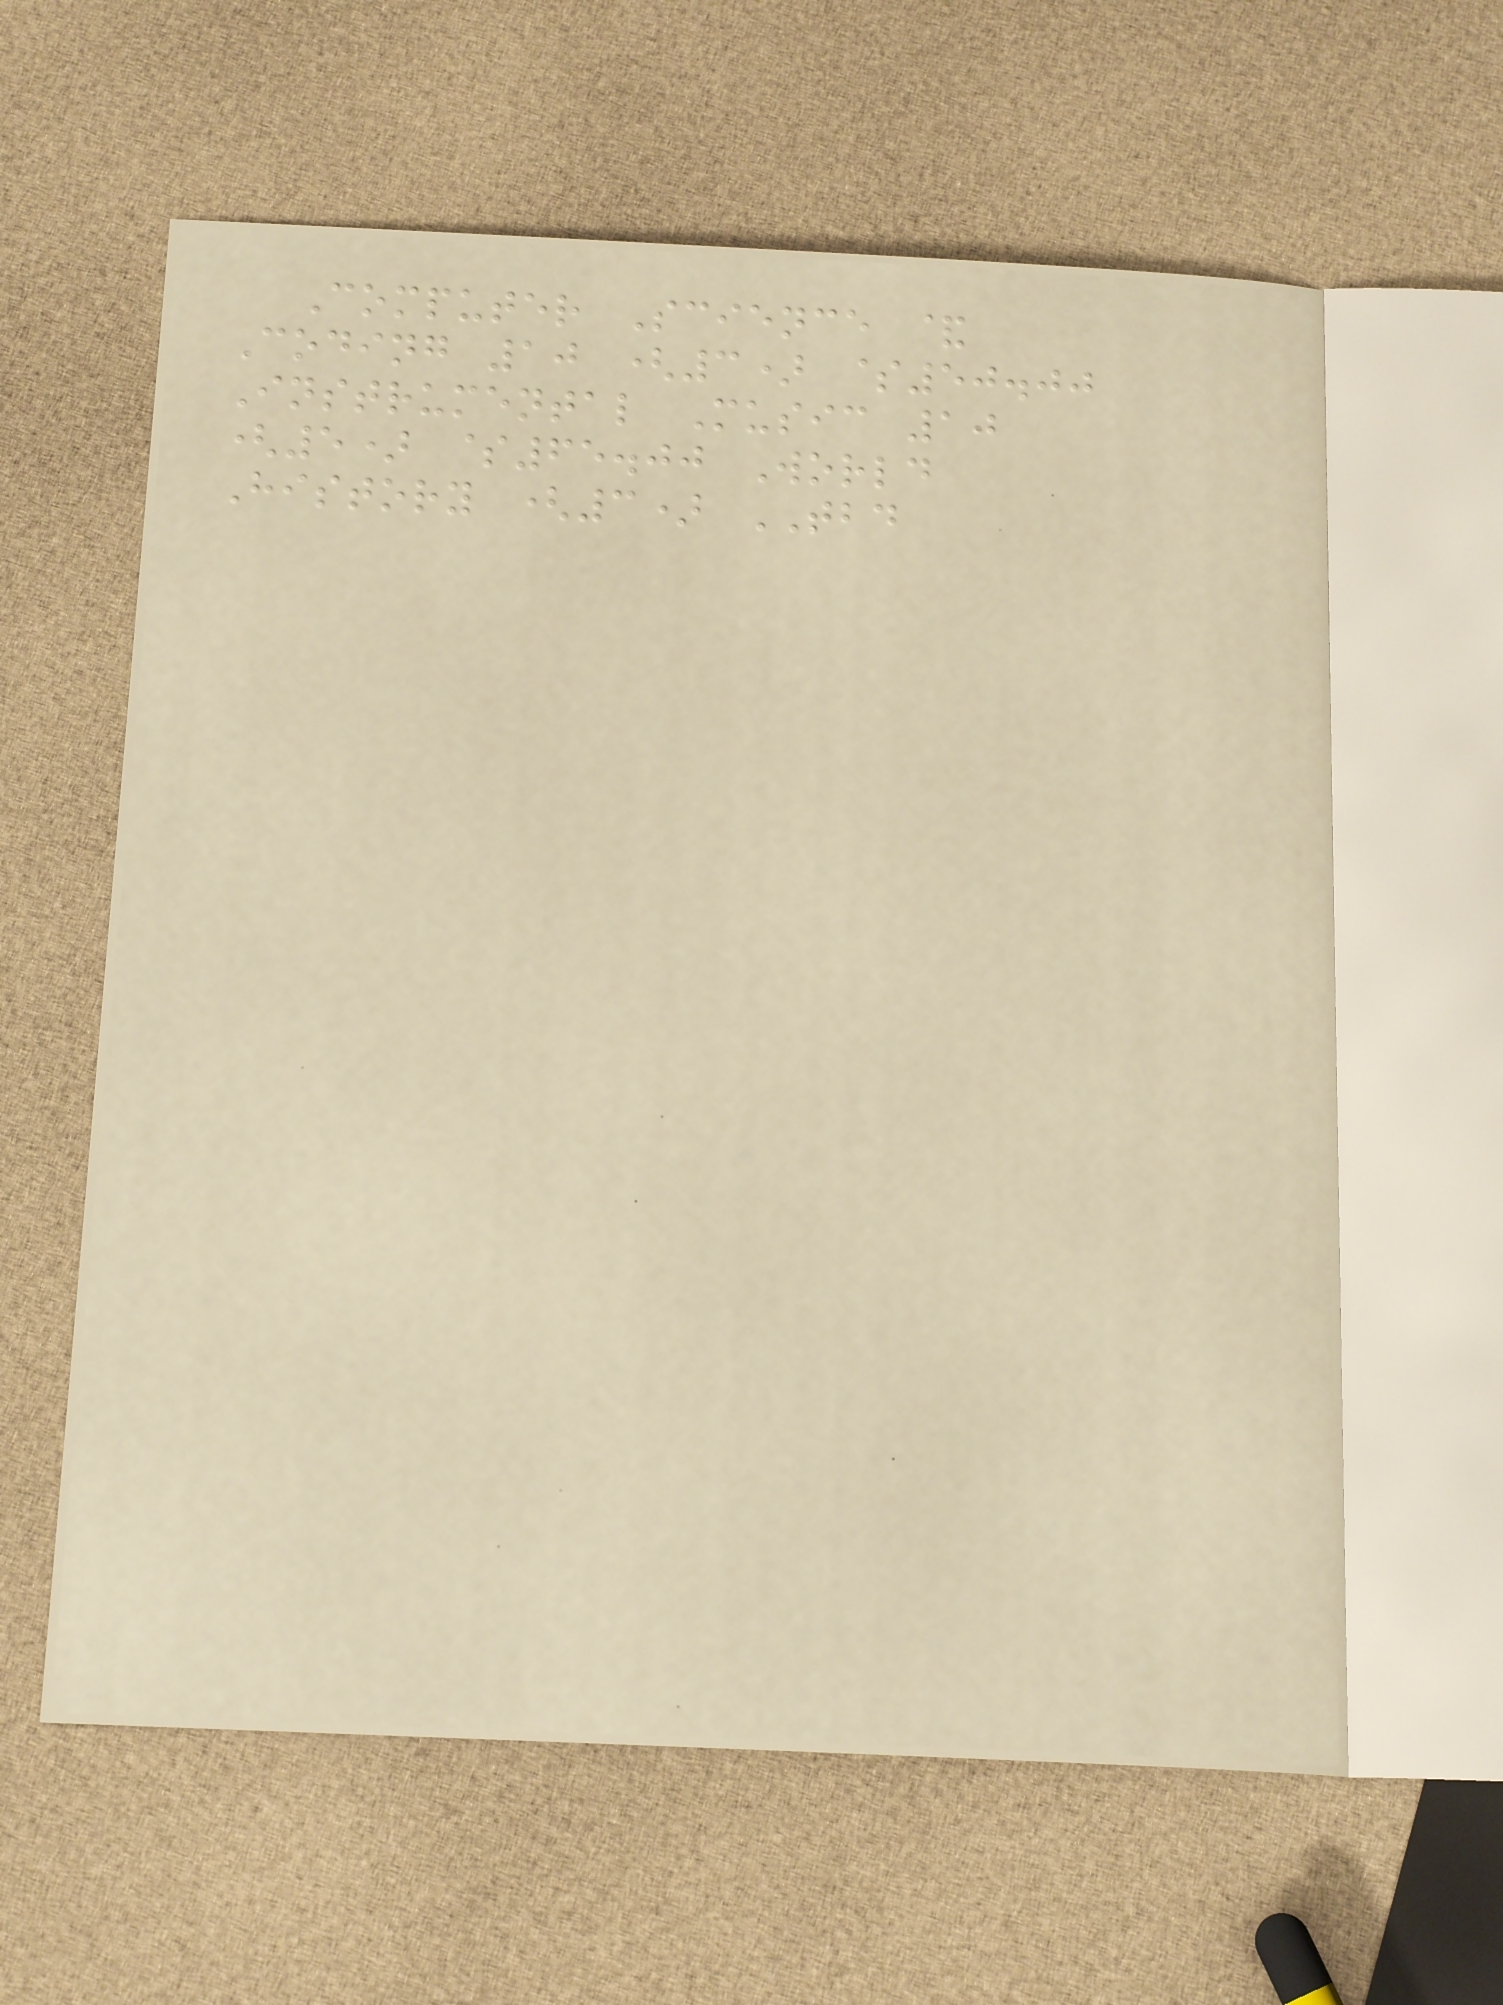Computer Science &
Coding 10 (3) $50.00
Instrumental Music 10
(5) $65.00 World
History (3) TBD
